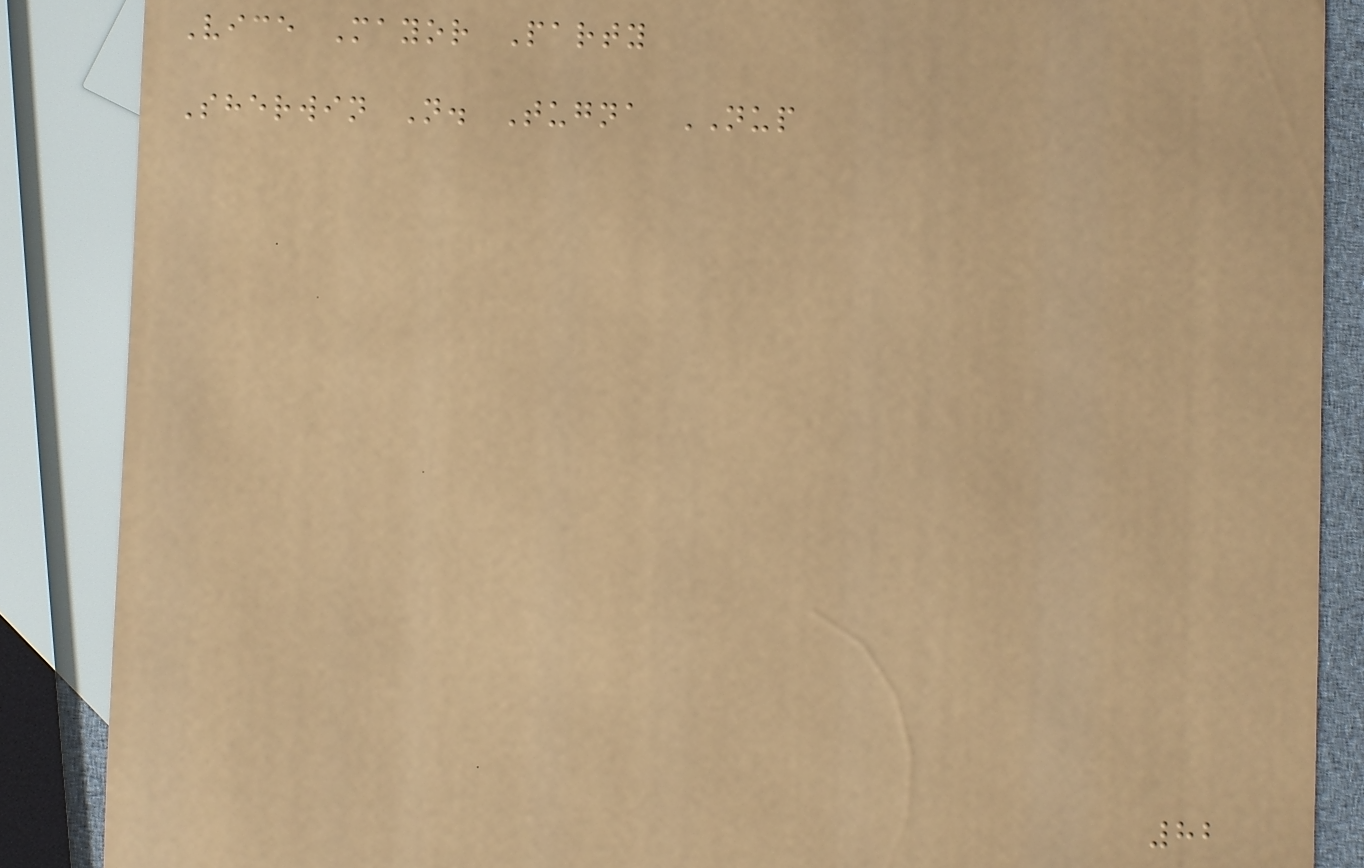Vice Mayor Party
Sherwin N. Tugna NUP
82
